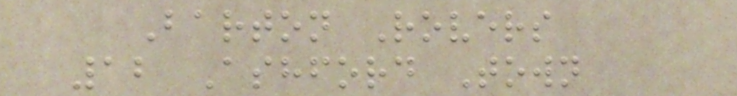Barton Rovers
12 Ashford Town
